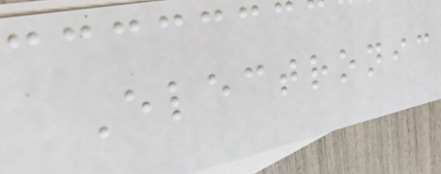Electronic
